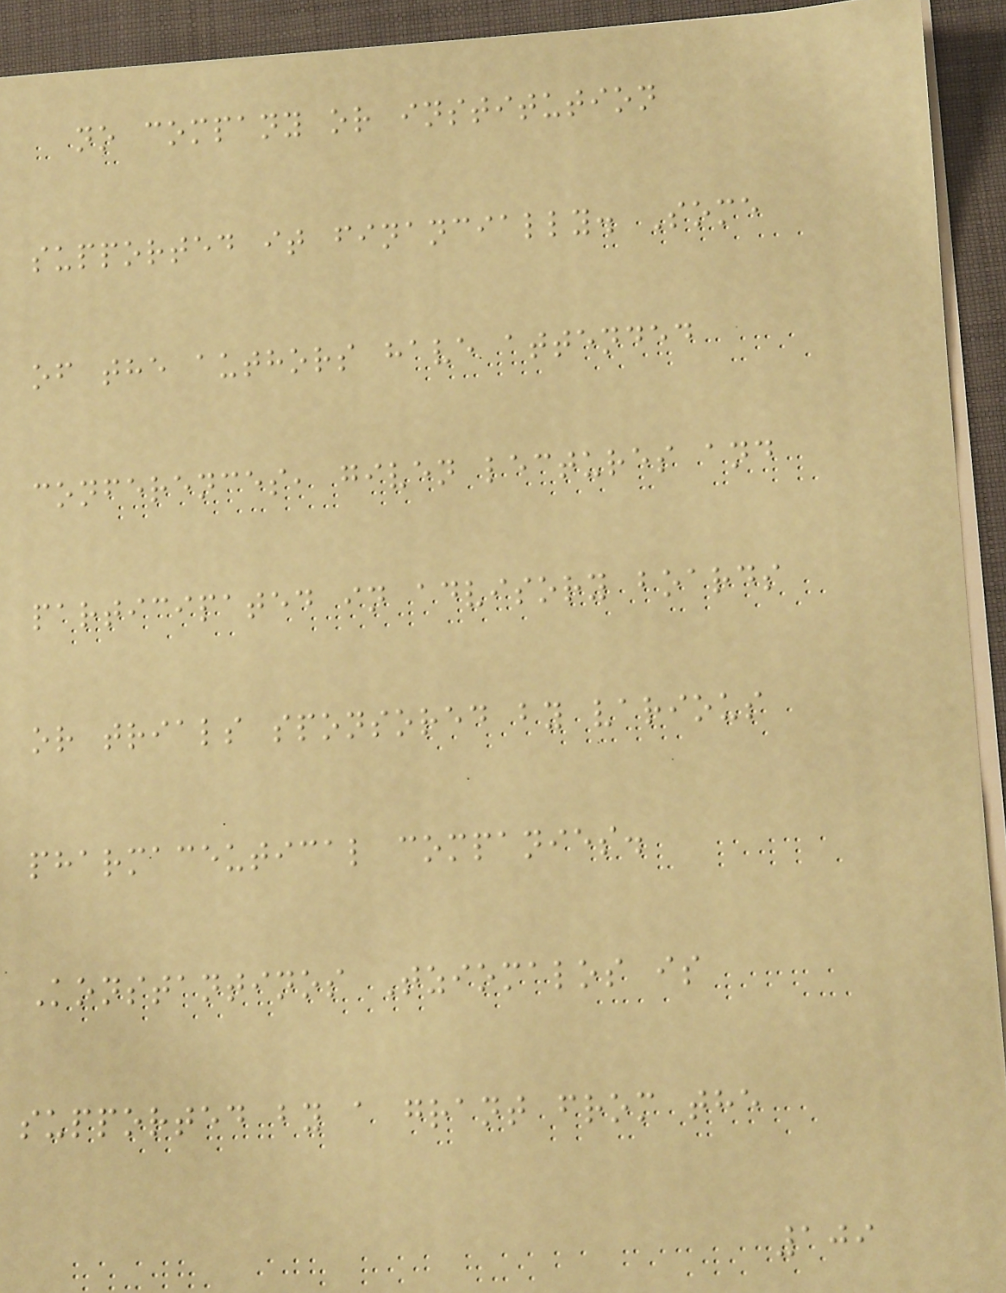no company or institution
supported it financially. Some
of the authors have attended
conferences, given lectures and
participated in advisory boards
or trials sponsored by various
pharmaceutical companies.
Konstantinos Tziomalos is
supported by a grant from the
109
